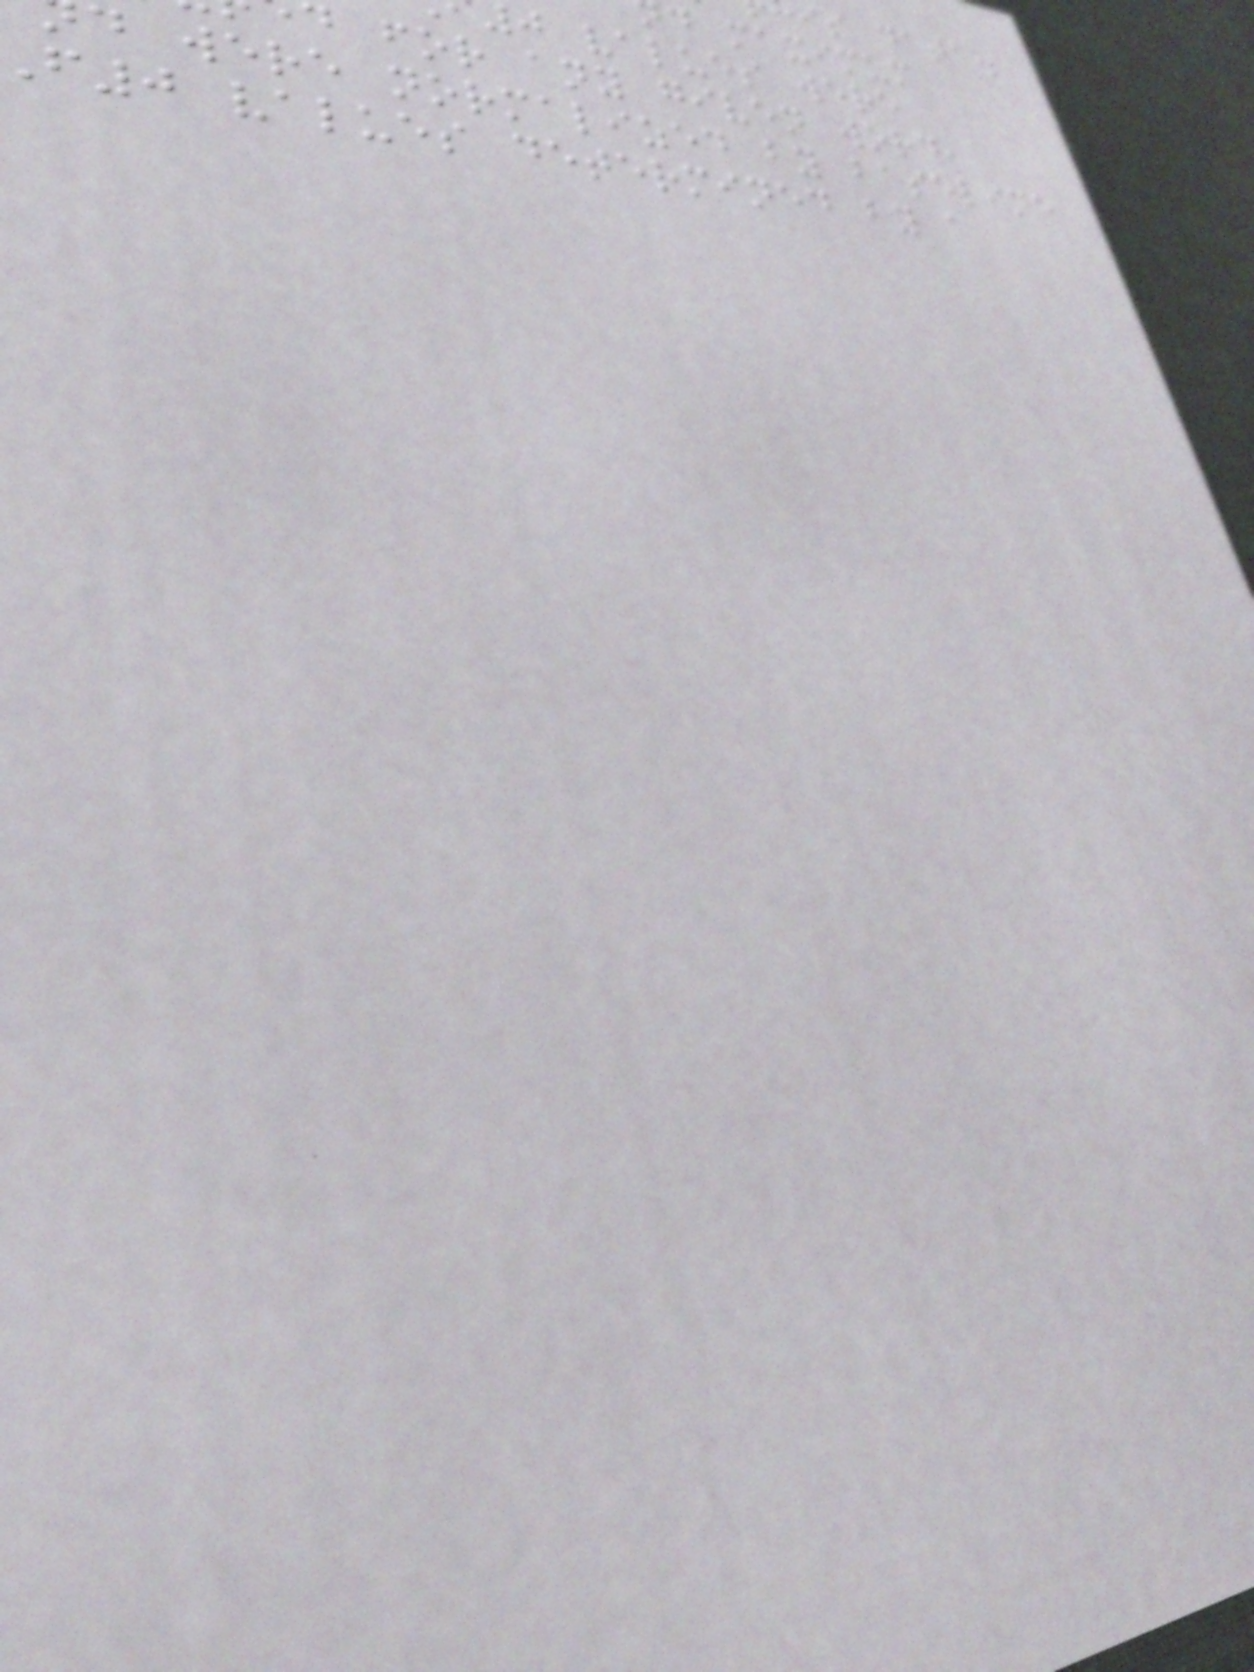is data.
d maximum
j values were
for any given word,
d were normalized by baseline
f0 values determined by a
